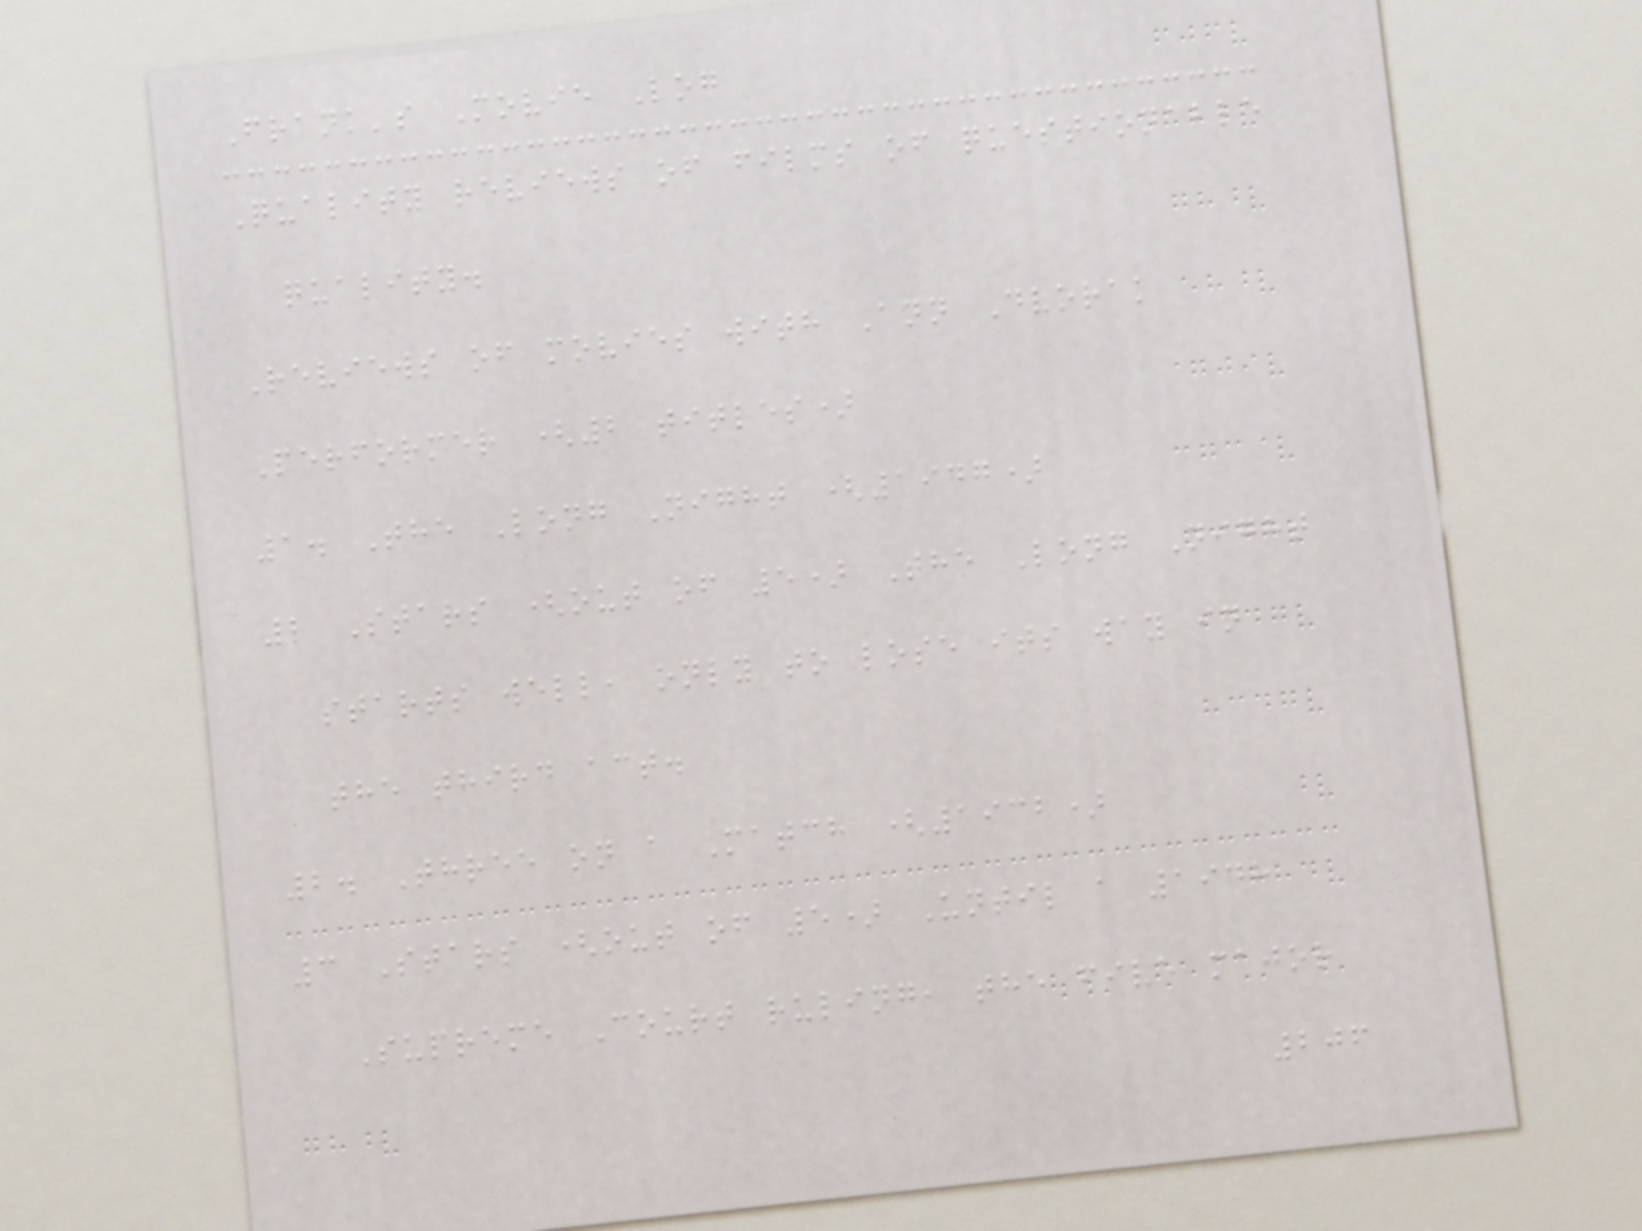Frank's Movie Log
Quality reviews of films of questionable
quality.
Reviews of movies with Ann Dvorak
Performer (2 titles)
1. The Long Night (1947)
2 Stars (out of 5) The Long Night
starts well, only to lose its way in
the third act.
2. Three on a Match (1932)
3 Stars (out of 5) Until a 1948
Supreme Court ruling, the five major
206
